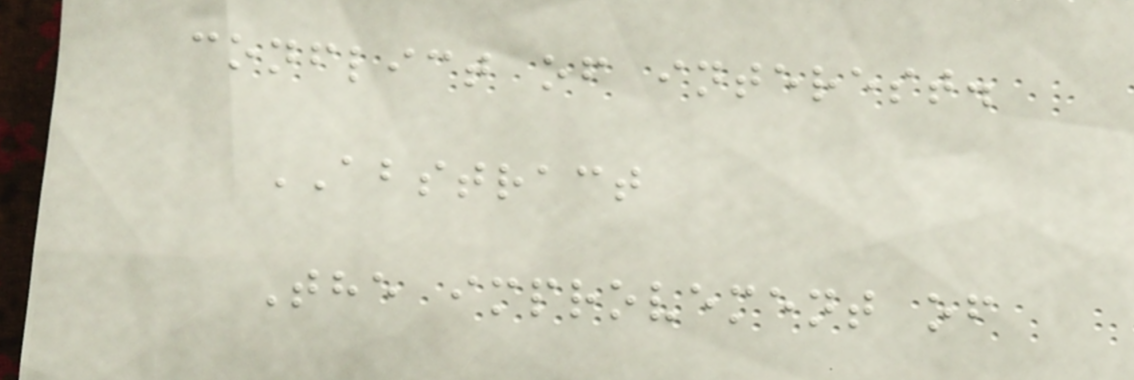conflict of interest.
ABSTRACT
The improvement of
